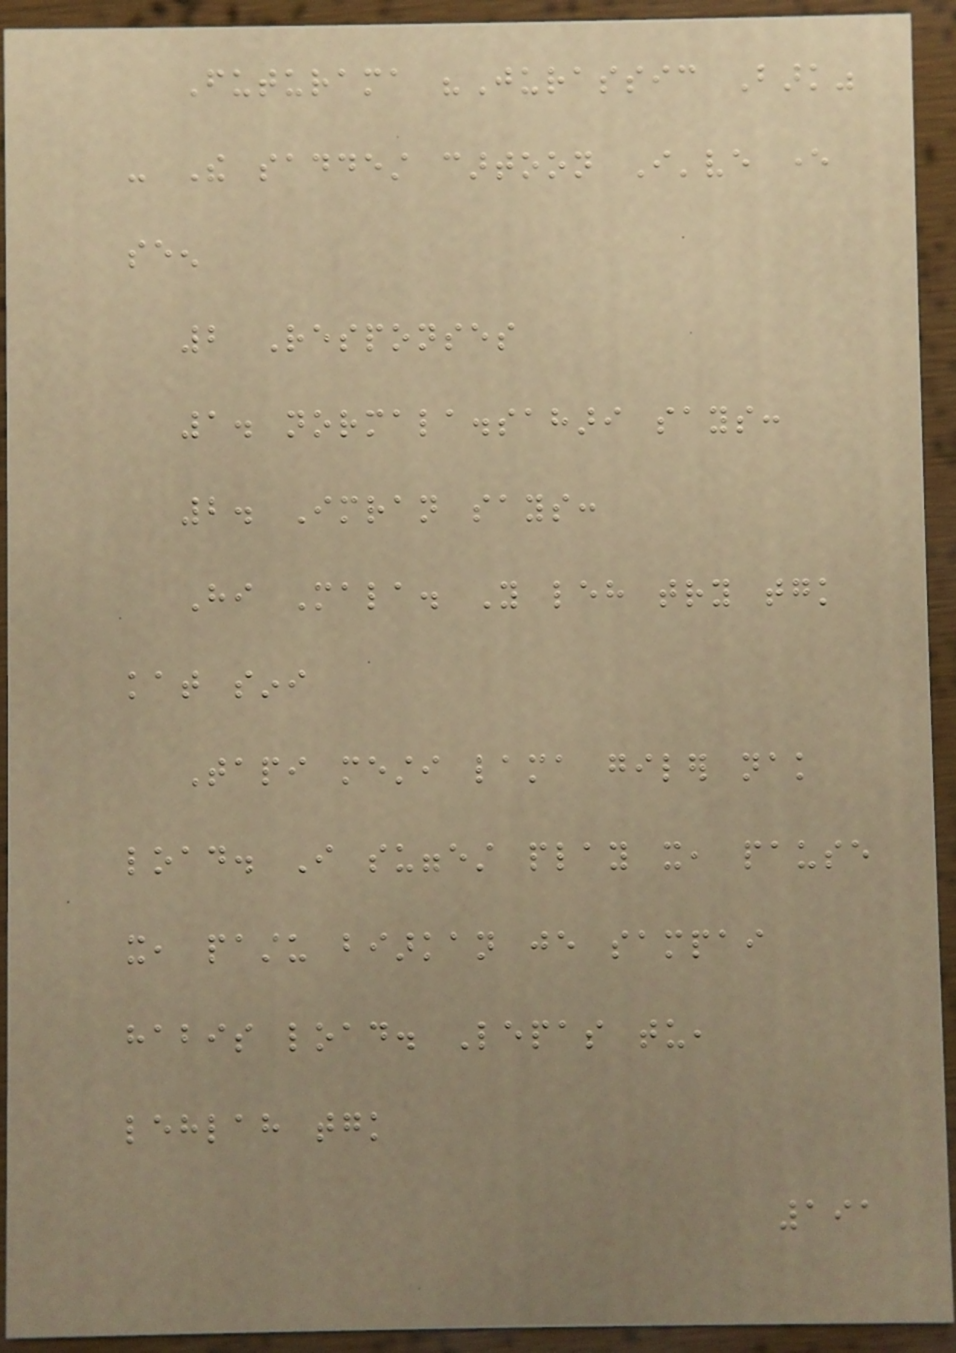Futurama "Jurassic Bark"
- The saddest cartoon I've ever
seen
2 Responses
1. normala.sahari says:
2. Imran says:
Hi Mala. You leh try tgk
kat sini
Tapi mesti lama giler nak
load. I suggest play it, pause
it, pastu biarkan je sampai
habis load. Lepas tu,
lehlah tgk
191
